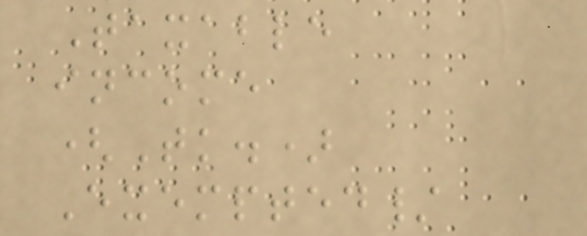Taxable
income
(Tk.)
Exempted/
